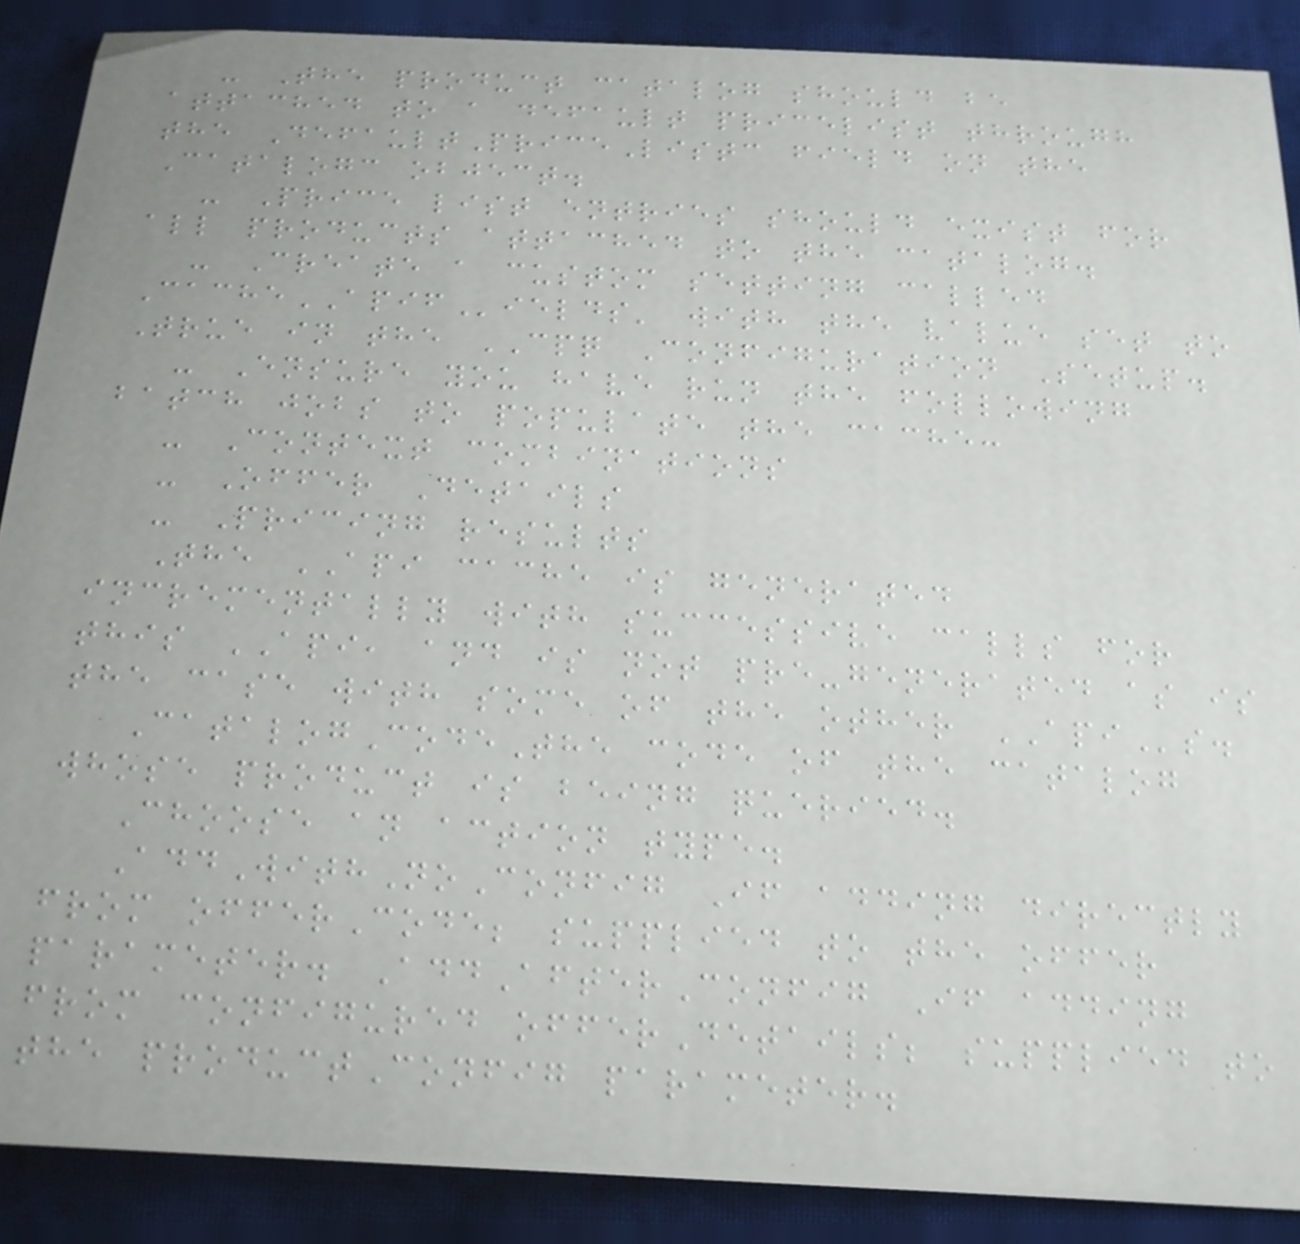- The product catalog should be
attached to a default pricelist through
the DefaultPriceListc field on the
Catalogc object.
- Price list entries should exist for
all products attached to the catalog.
- Create a custom setting called
CacheAPIFields' with the value set to
True in the CPQ Configuration Setup.
- Ensure you have run the following
batch jobs to populate the cache:
- Context combinations
- Offer Details
- Pricing results
The API cache is generated
incrementally with successive calls for
this API, and is not pre-generated as is
the case with some of the other APIs.
CatalogCodeThe code of the catalog
whose product is being queried.
Choose an action type.
AddWithNoConfig If adding directly
from offerCode; supplied to the offer
parameter. AddAfterConfig If adding
from configured offerDetails; supplied to
the productConfig parameter.
